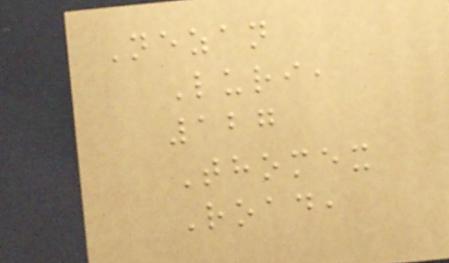Nezan
Luri,
127
Thomex
Road,
